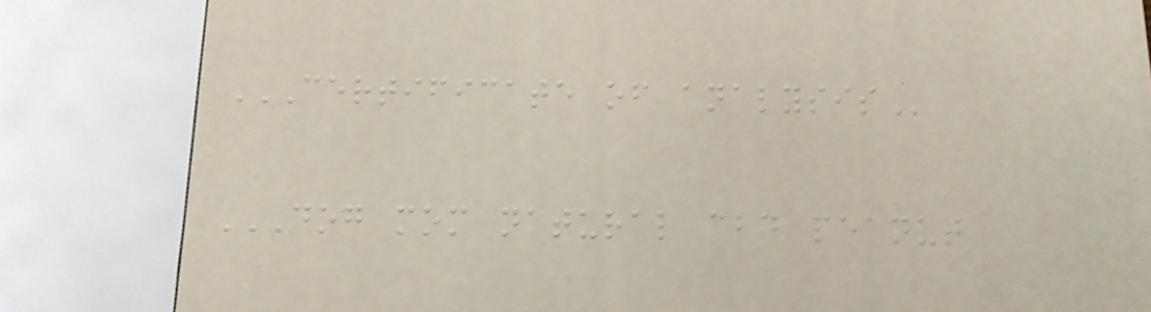CERTIFICATE OF ANALYSIS
DOG MOM NATURAL CBD PEANUT
